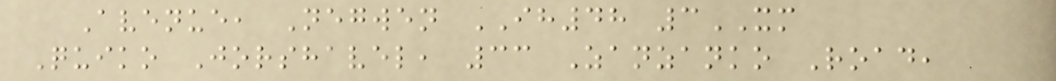Avenue, Negwen IH48 3XM
Quiko Jorshavel, 33 Zanzanko Road,
